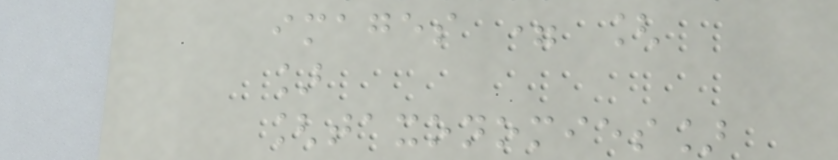images = [
]
[taxonomies]
